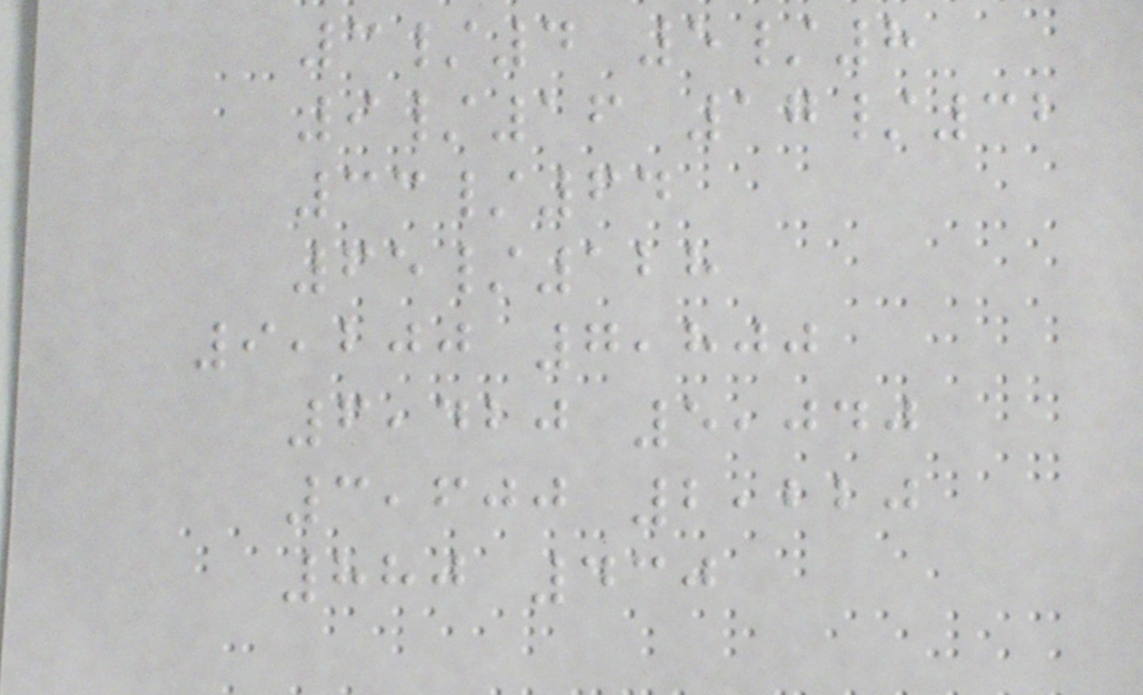3/4 5/8
9/16 17/32
33/64
65/128
9,200 7,800
6,420 5,040
3,600 2,220
880 430
